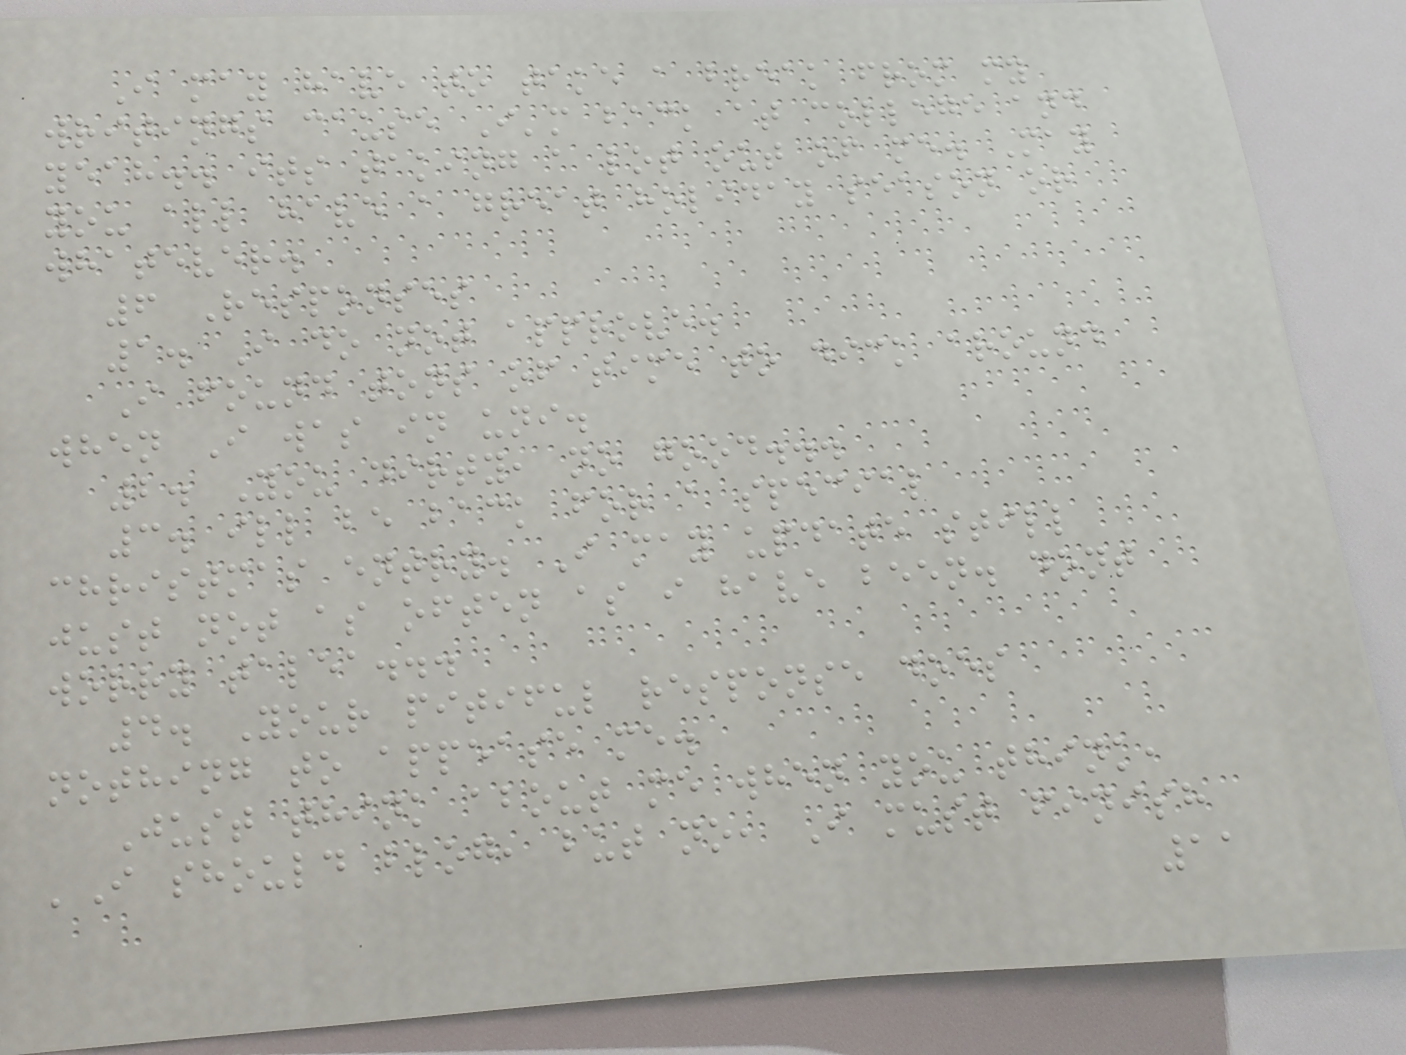I may have to take a break from my
writings cause I'm back at college and
yeah.. its taking a lot out of me. May
you all have a great holiday season or
whatever.
6 Responses
1. I do not approve.
I found tons of time to dick around
when I was in uni.
2. You dirty, no good...
3. ill be back for a special
christmas entry. I may update still
just not as often as i have been. dont
worry talea...
4. Your pitiful response does
nothing to appease me.
Just think about me when you think,
'I should blog, but no, I must finish
11
